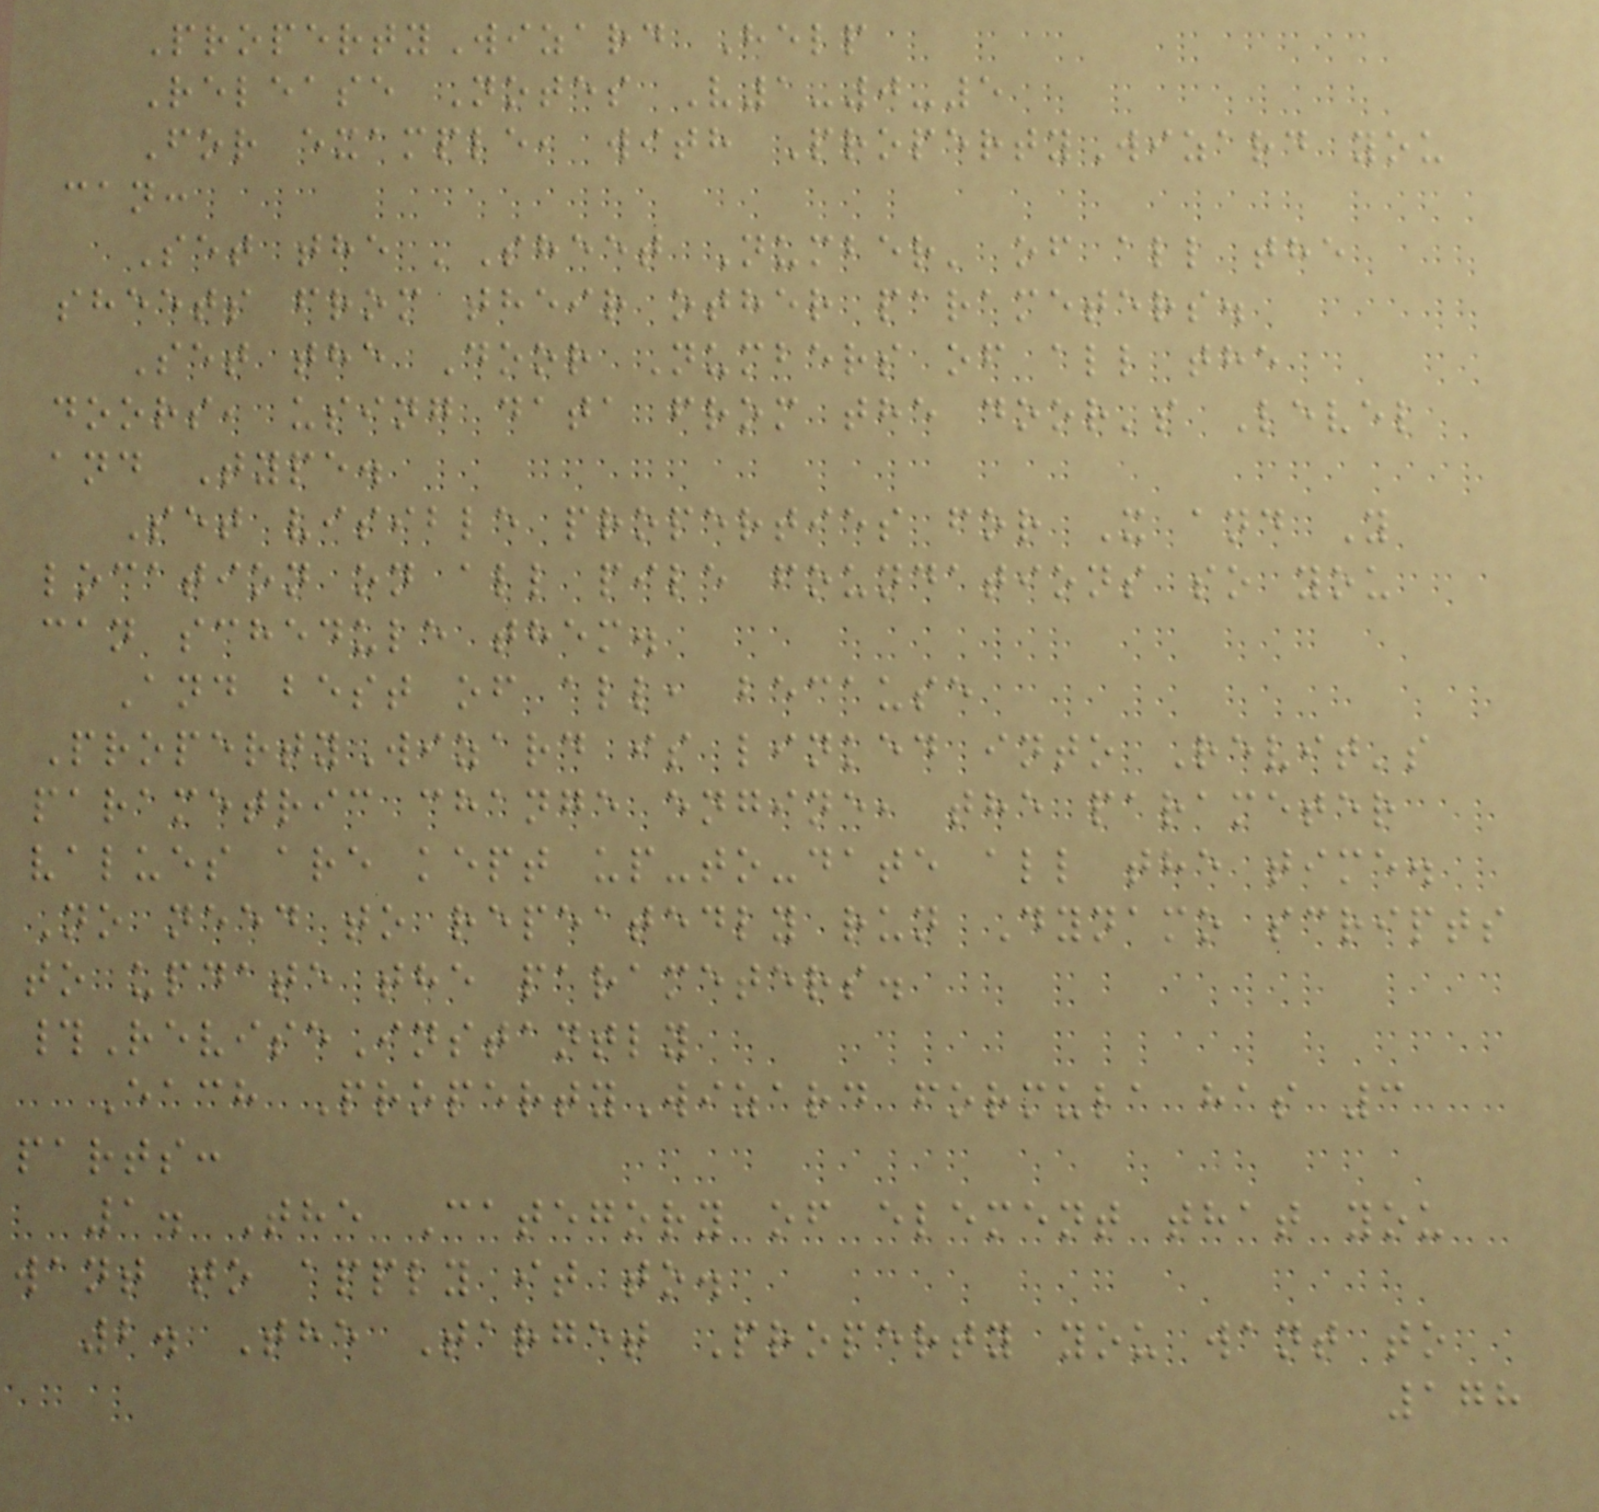PropertyWizard Help
Release Notes V1-0-5
For example, with PropertyWizard you
can:
Set the 'Sheet Number' of all the
sheets from their other parameters.
Set the Door Numbers of all the
doors, using data from the door's Level
and Type.
Set visible properties for X and Y
location on all pile foundations so you
can schedule them.
And best of all, because
PropertyWizard is linked into Revit's
parametric change engine, the parameter
values are kept up-to-date all the time.
No need to repeatedly run Dynamo scripts
to update the parameters.
#ReviseInstantly
Each PropertyWizard formula has 3
parts:
1. The Category of element that you
want to apply it to.
2. The Target Property you want to
178
